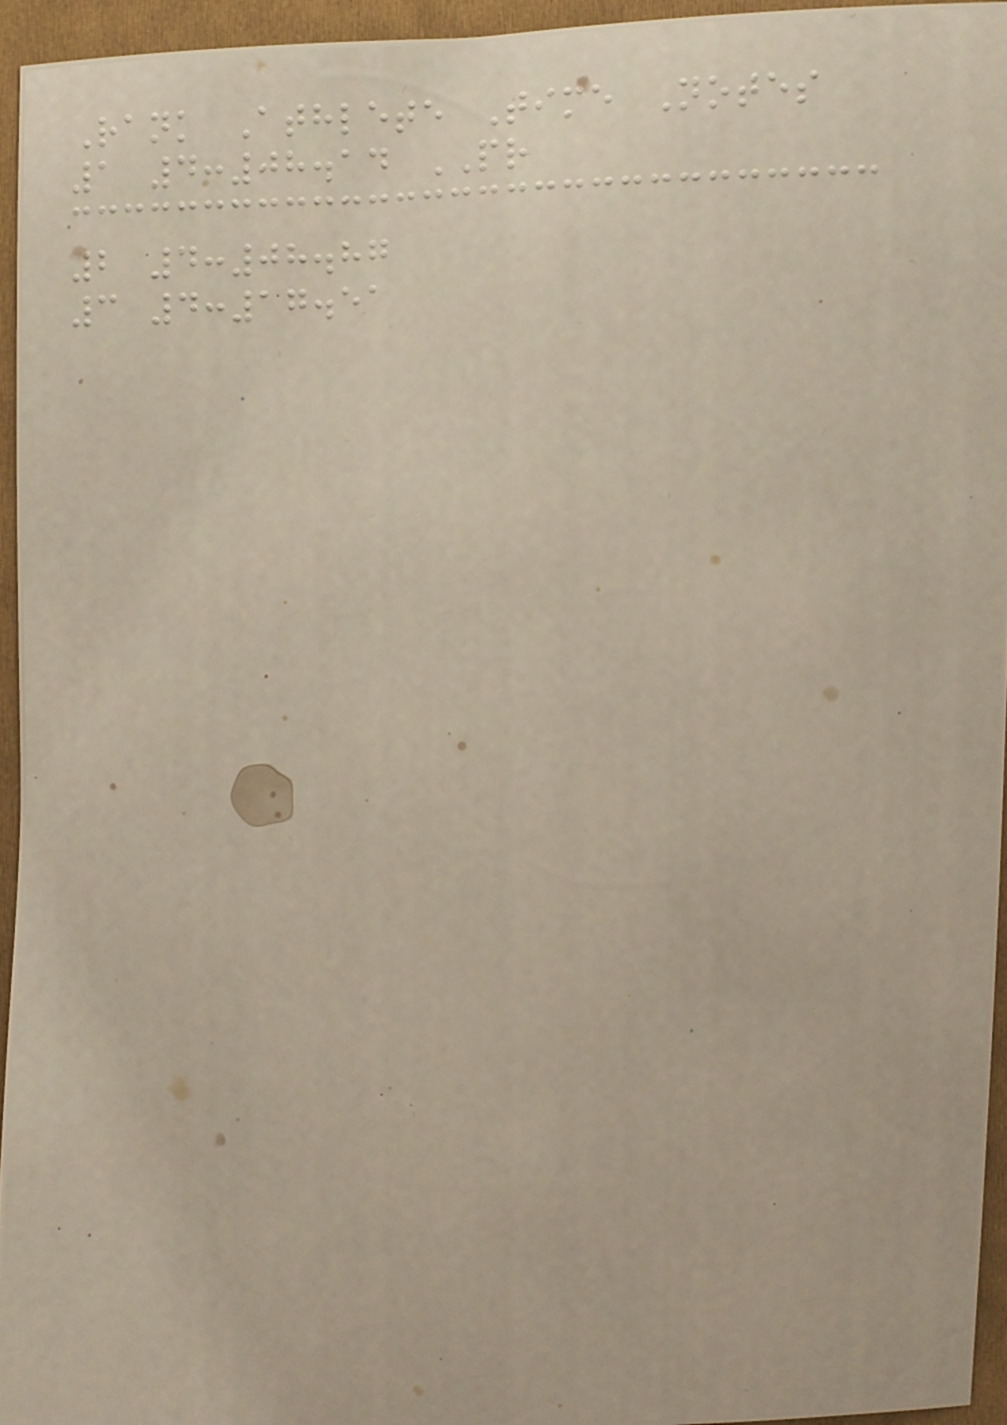Rank Athlete Time Notes
1 4:08.14 PR
2 4:08.87
3 4:17.51
